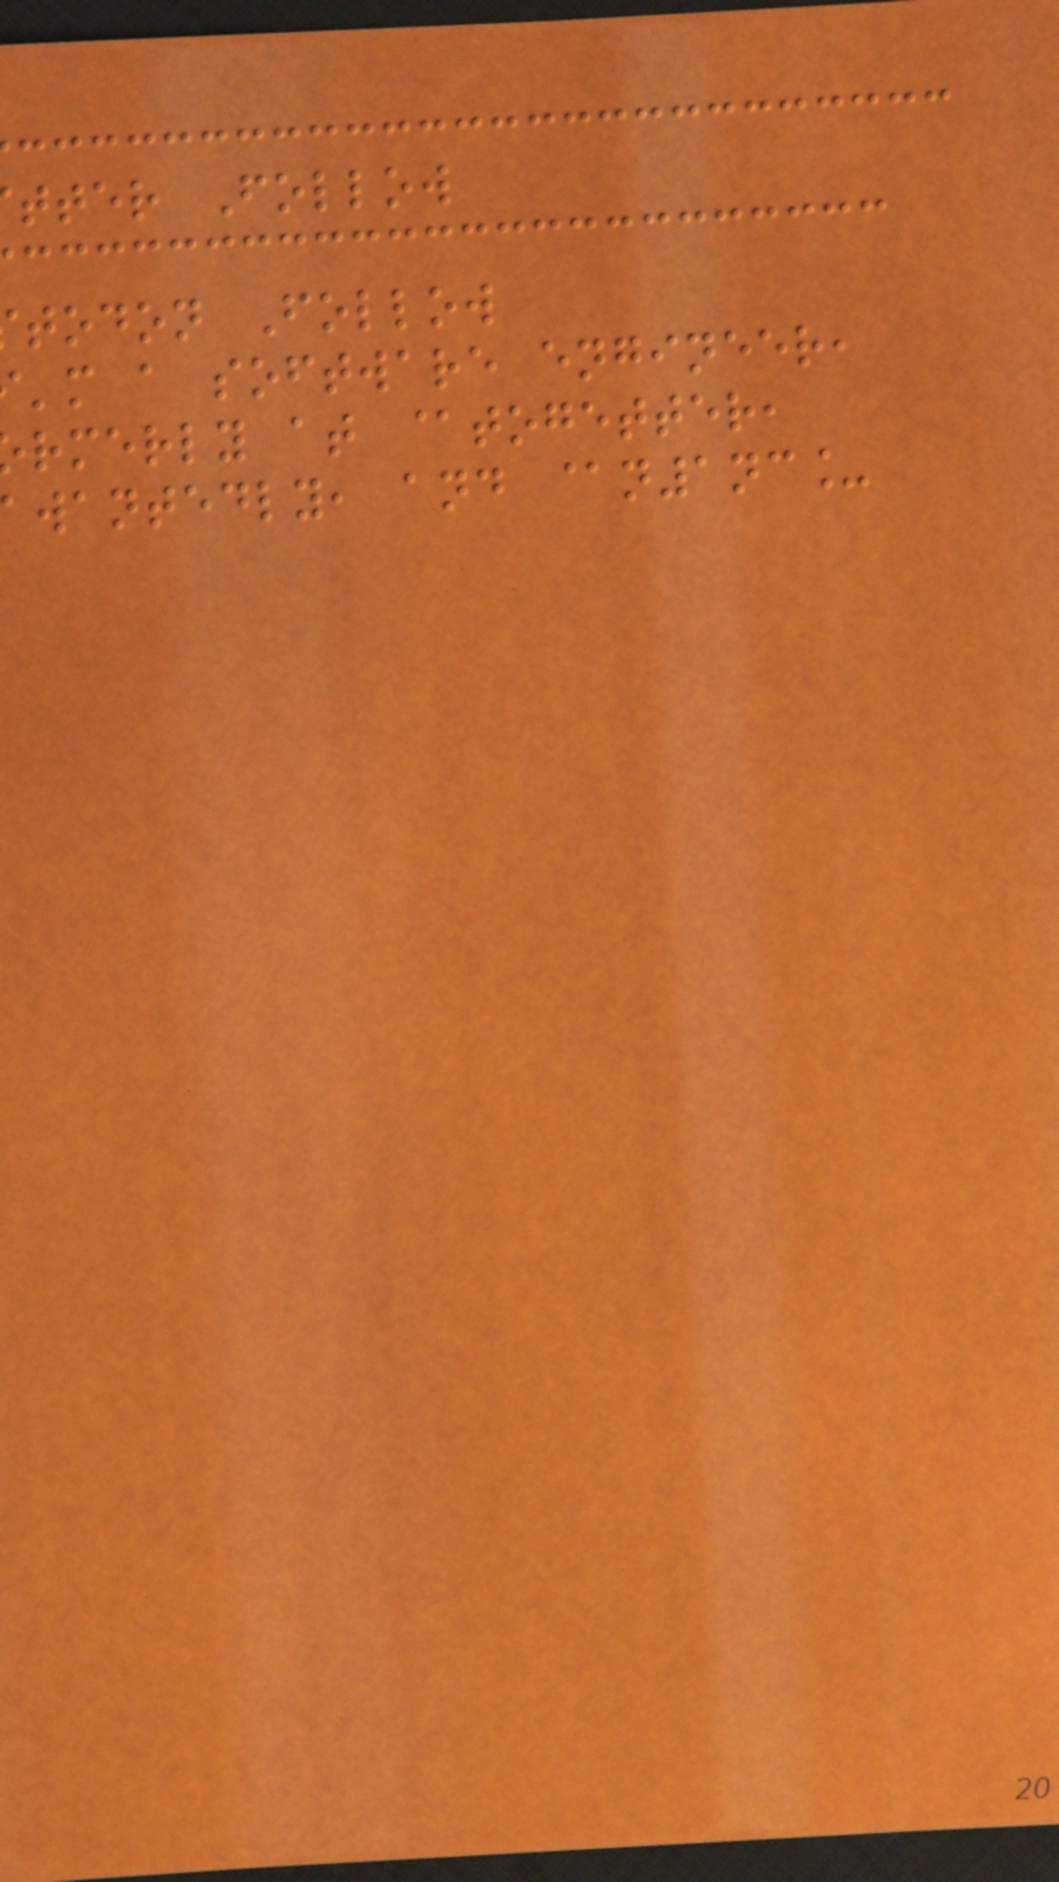tter Follow
todon Follow
'm a software engineer,
rmerly at @togetter,
wantedly, and @n1nc_
